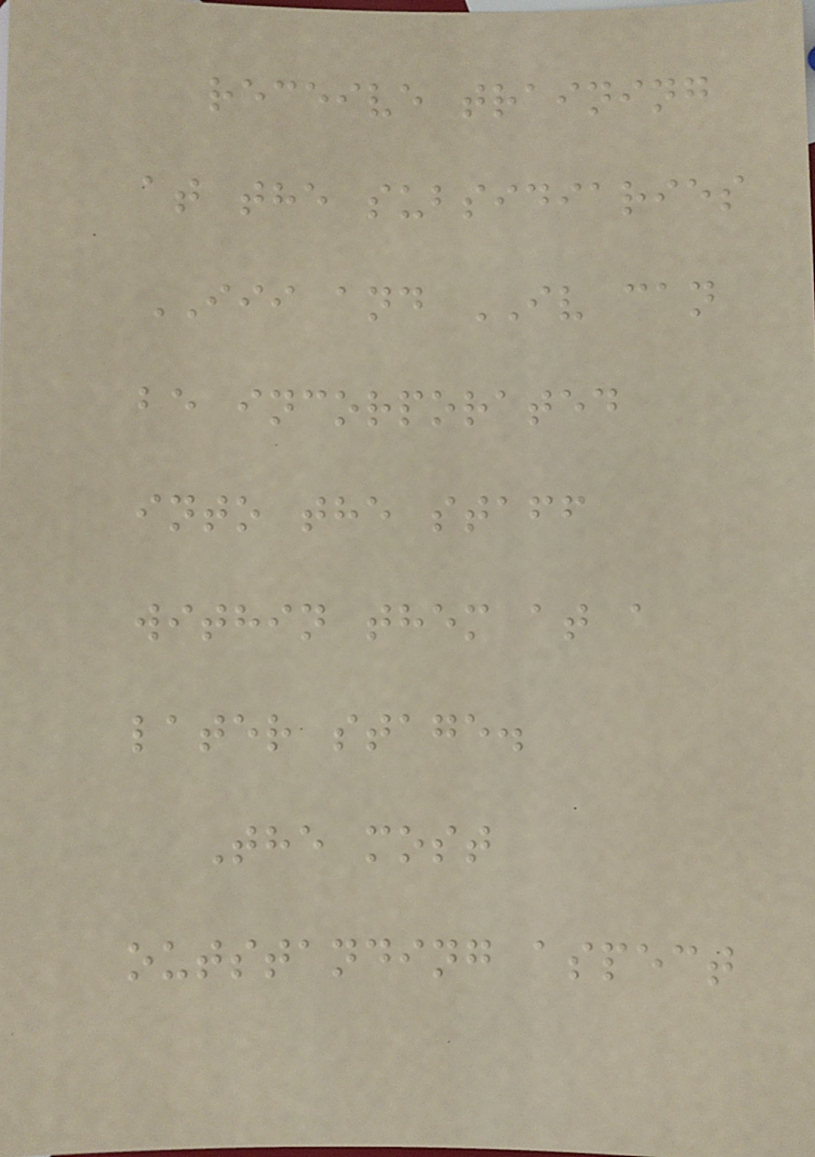receive training
at the subsidiaries
III and IV can
be incorporated
into the staff
within them at a
later stage.
The most
outstanding aspect
